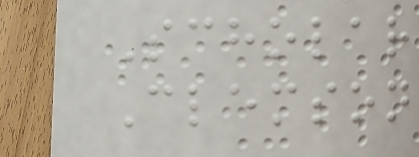Scholar
Clemson
